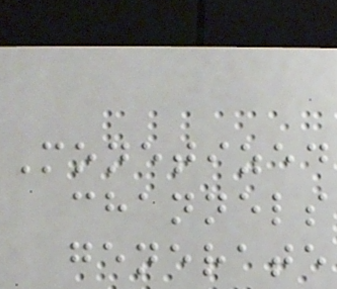Monetized
channels
generate
